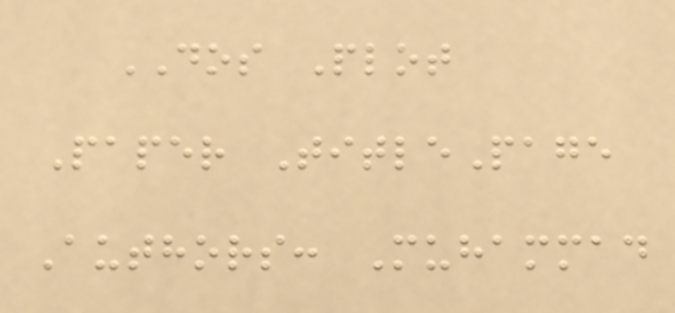DOS Plot
Paper TitlePage
Authors: Muhammad
